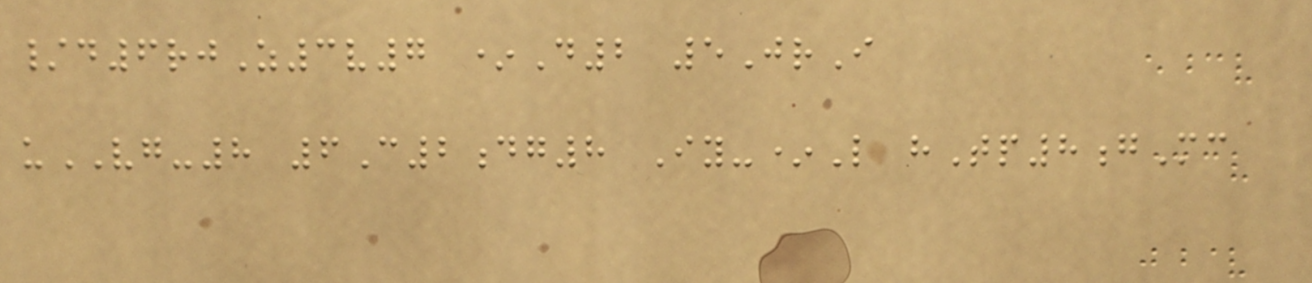/d6rjZ3v7 *D2 5JrI
uVG-8 6C2dg8 Iy-*L hTp8gMc
